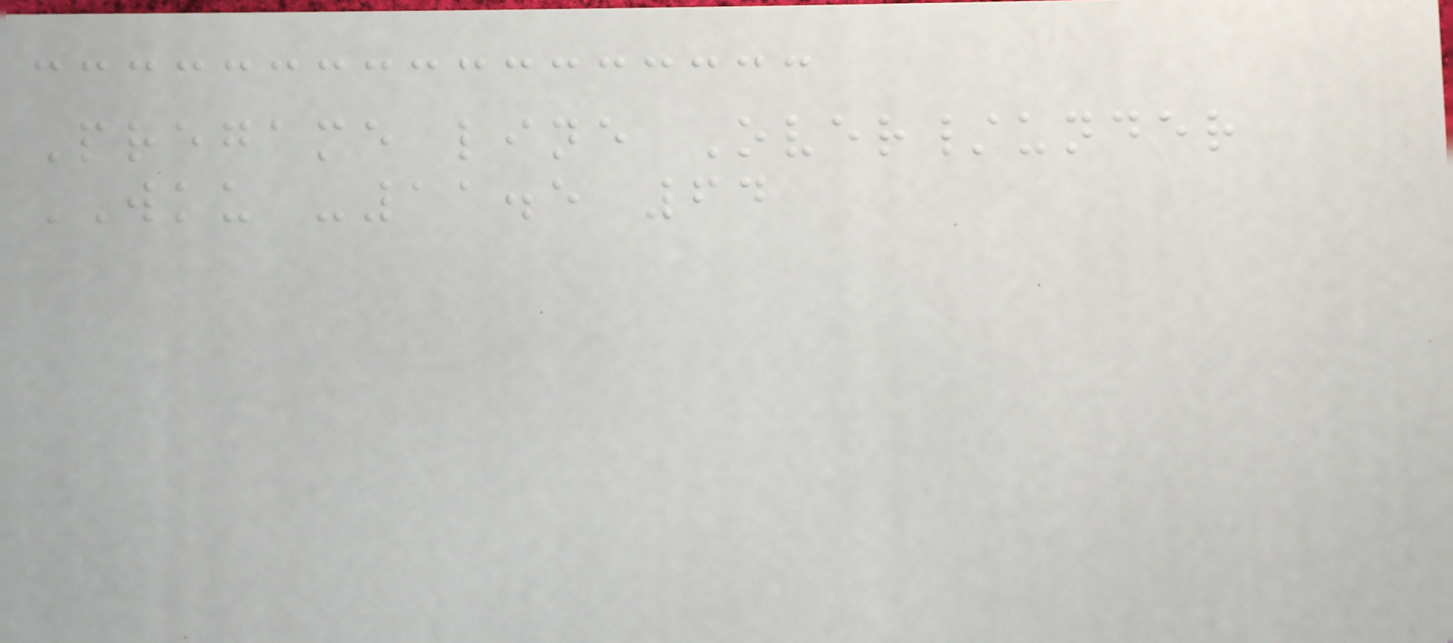Pregame line Over/under
WKU -11.5 64
